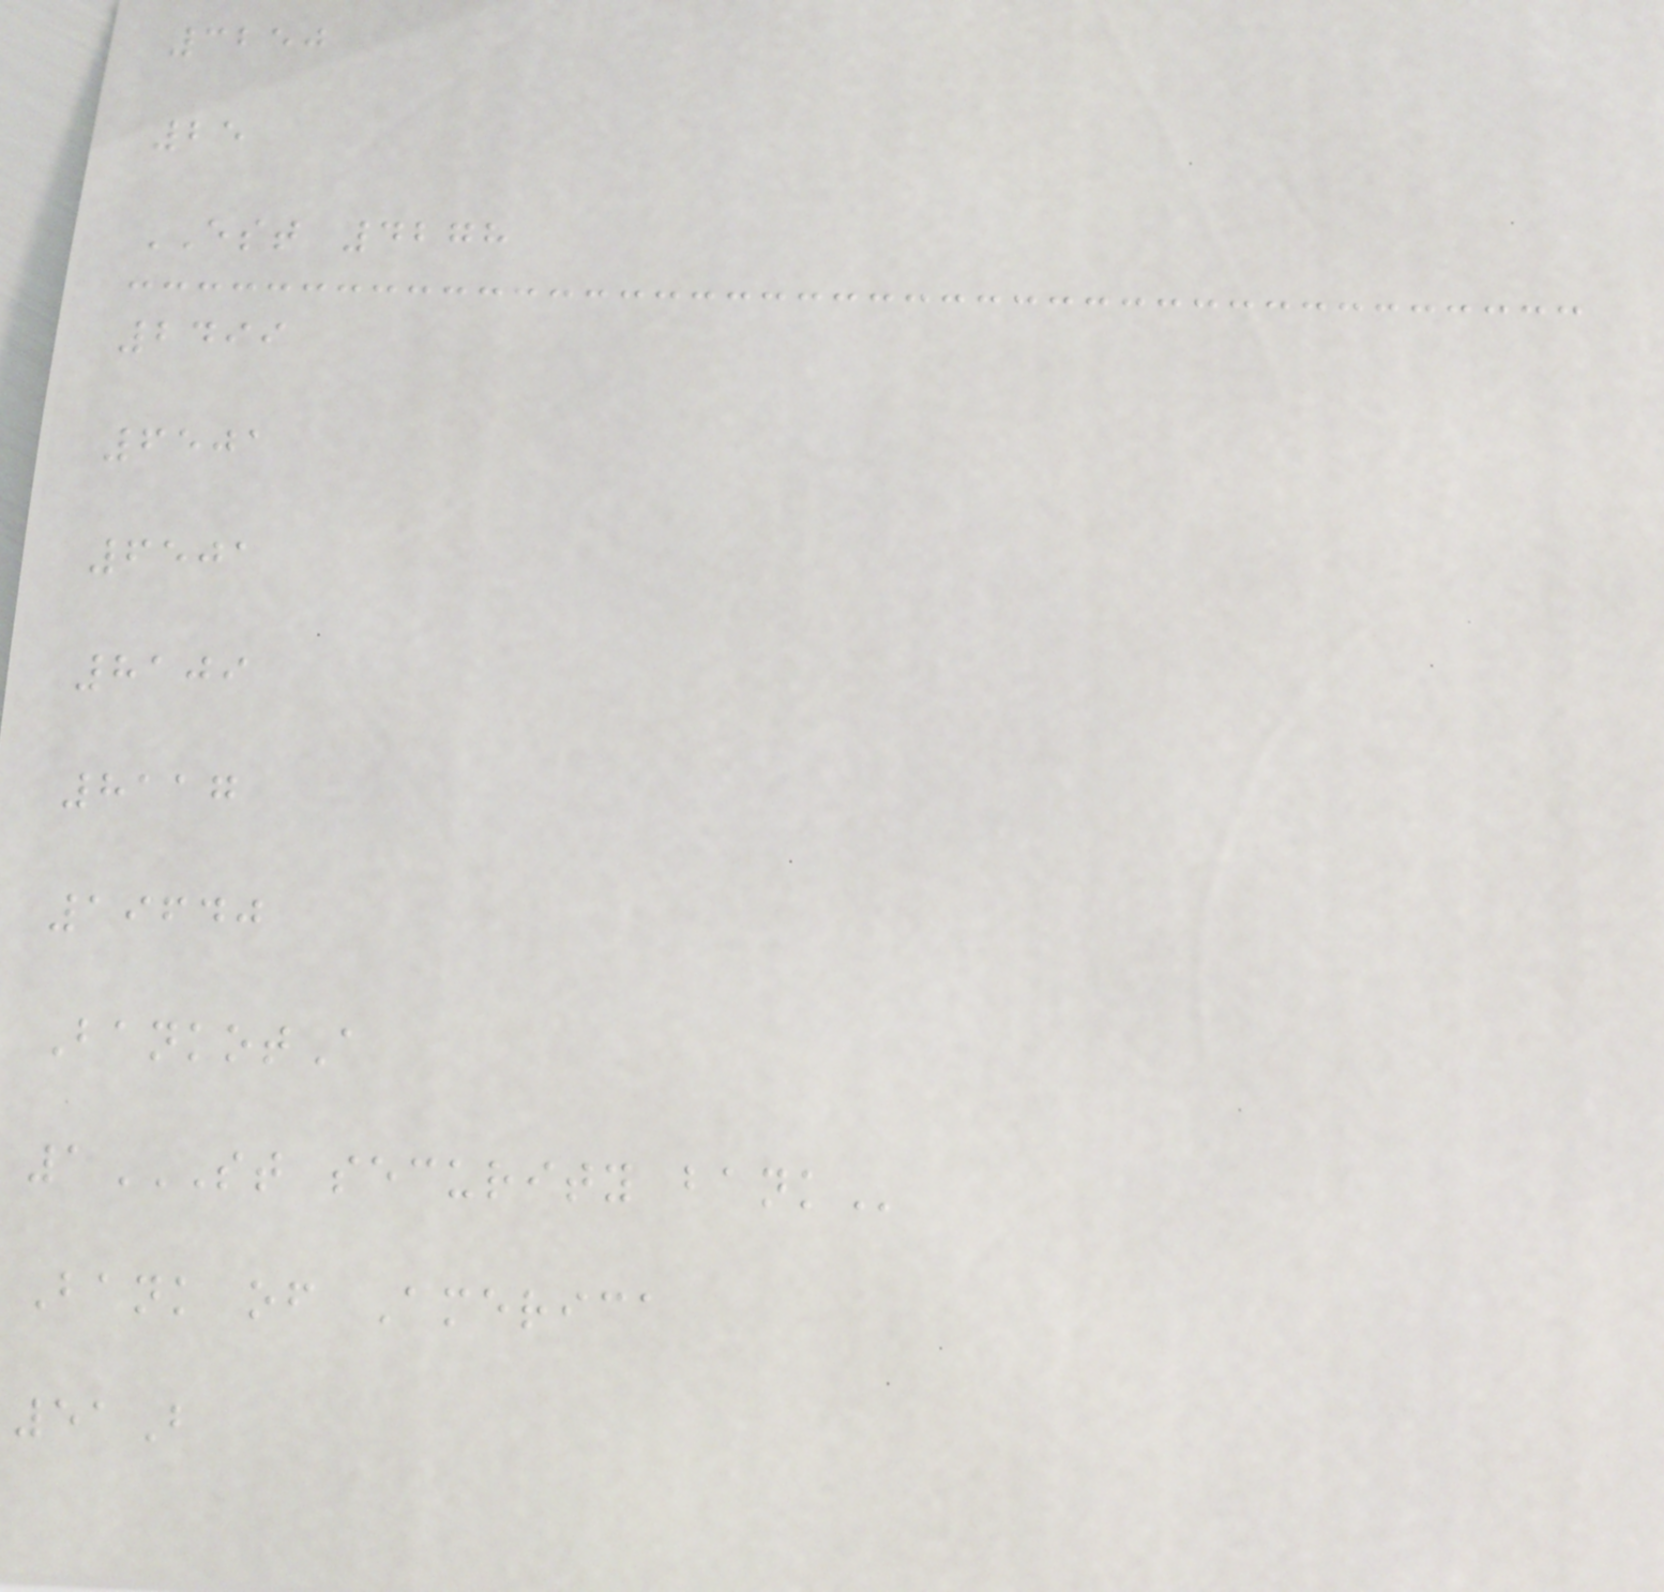3250
25
EST 4278
2499
6501
6501
8109
8117
19640
BankotA
1ST SECURITY BANK
Bank of America
51B
